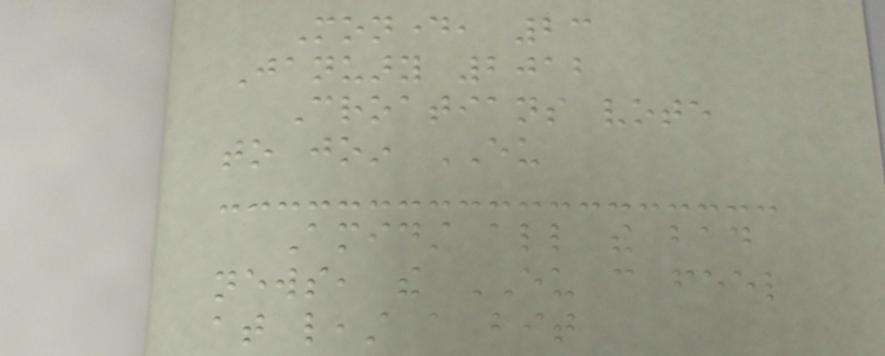Monday, 23
January 2012
Croatians vote
to join EU
Amidst all the bad
news, the EU can feel
at least a bit
